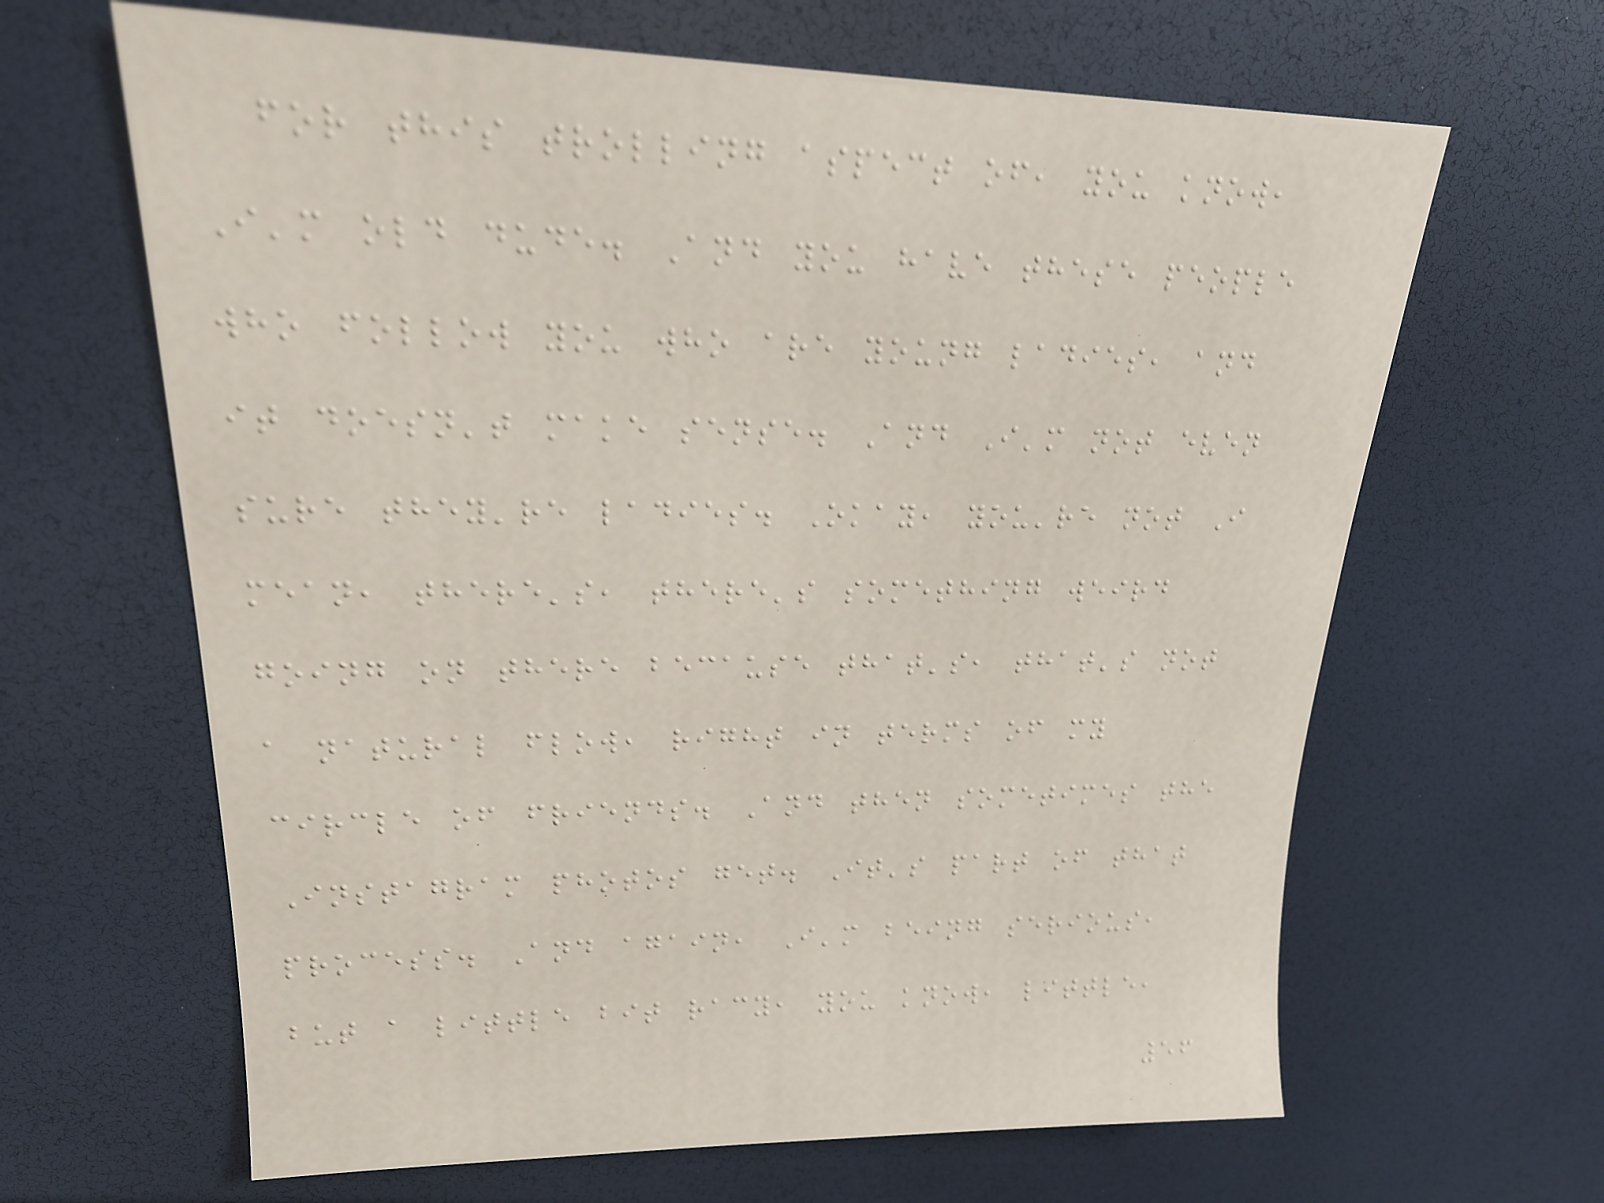for this trolling aspect of, you know,
I'm old dude. And you have these people
who follow you who are young ladies, and
it doesn't make sense. And I'm not even
sure they're ladies. Okay, you're not I
mean, there's, there's something weird
going on there because that's, that's not
a natural flow, right in terms of my
circle of friends. And then sometimes the
Instagram photos get. It's part of that
process. And again, I'm being serious,
but a little bit racy, you know, little,
56
